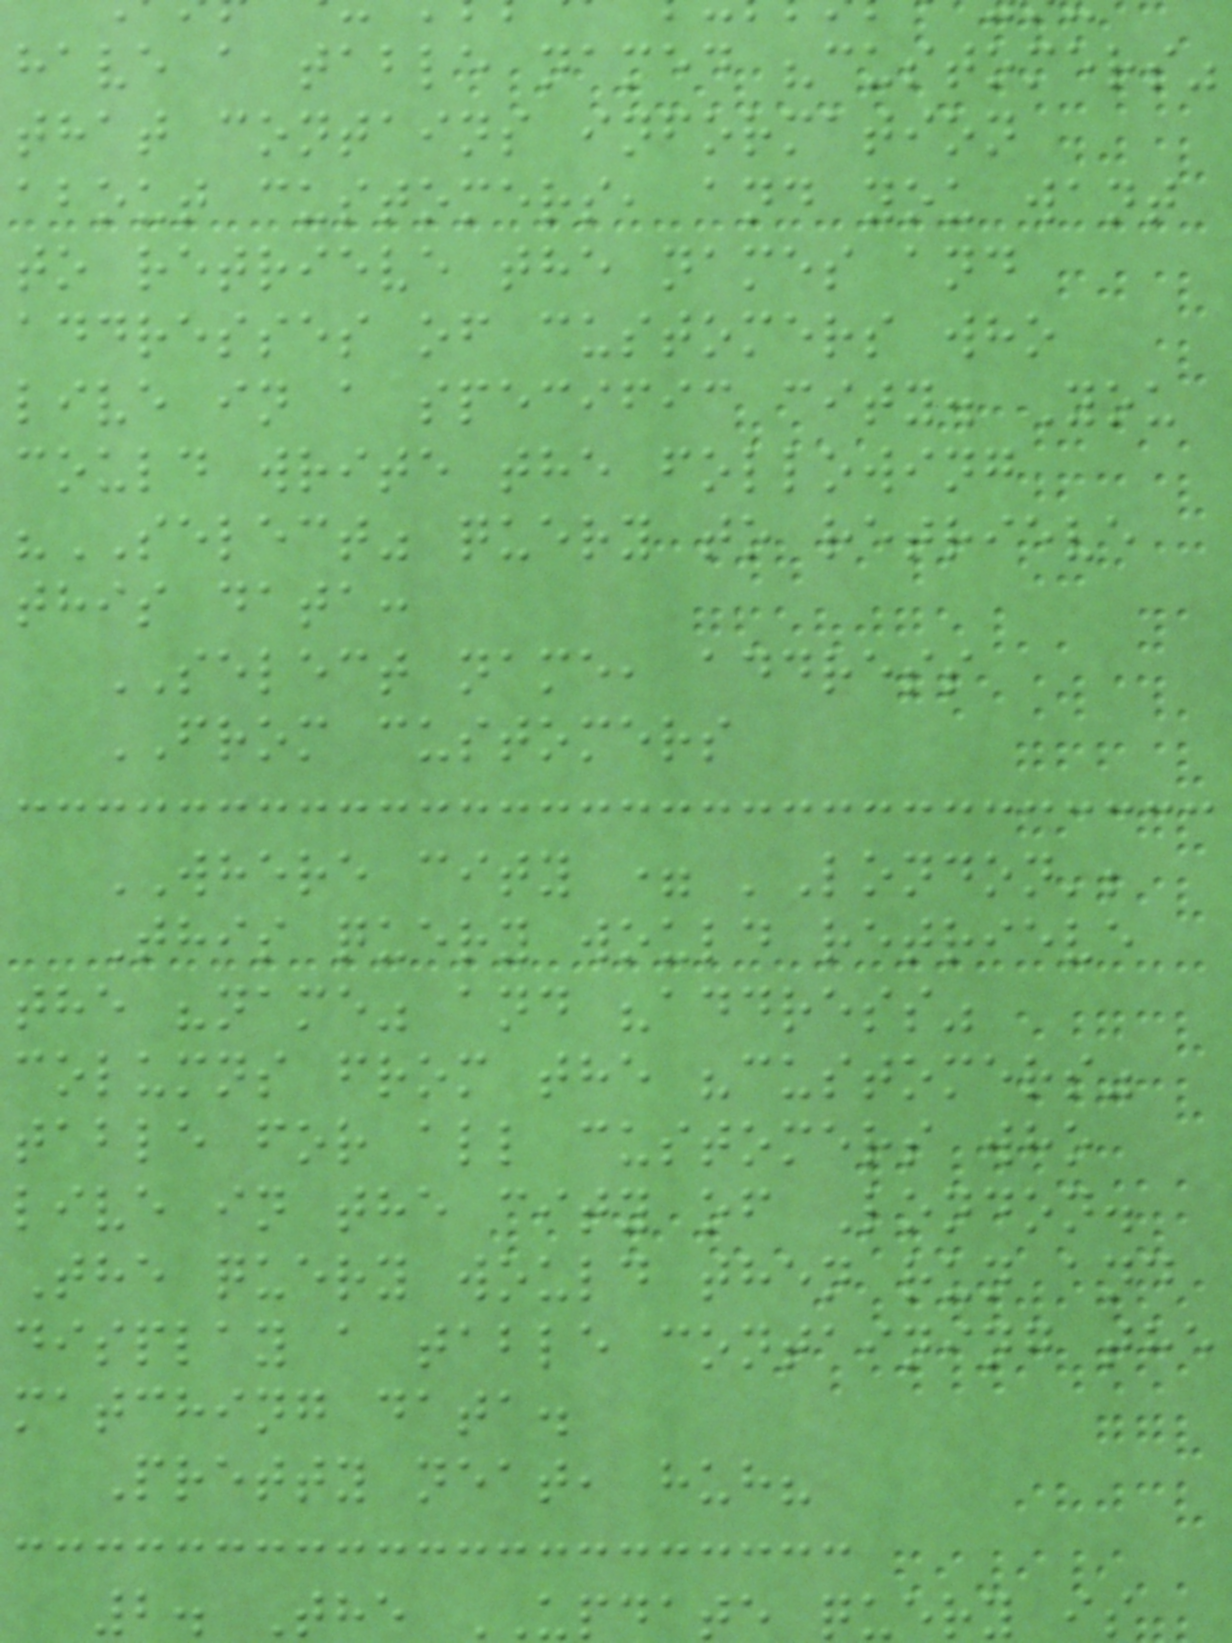have a table named "customers"
that contains information
about customers, and you want
to retrieve the names and
addresses of customers who
live in a specific city. You
could write the following
"SELECT" query to retrieve
this data:
SELECT name, address
FROM customers
WHERE city = 'London';
This query would retrieve
the "name" and "address"
columns from the "customers"
table for all customers who
live in the city of London.
The query would then run and
display a table containing the
matching data.
Pretty neat, huh?
2. The UPDATE query is
